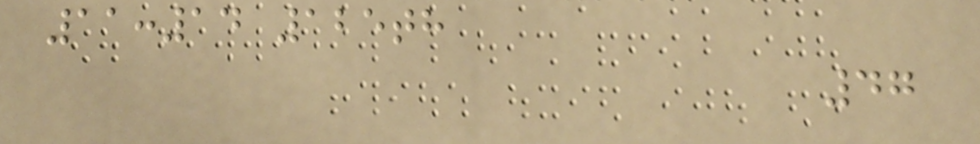11:14 125th
47
